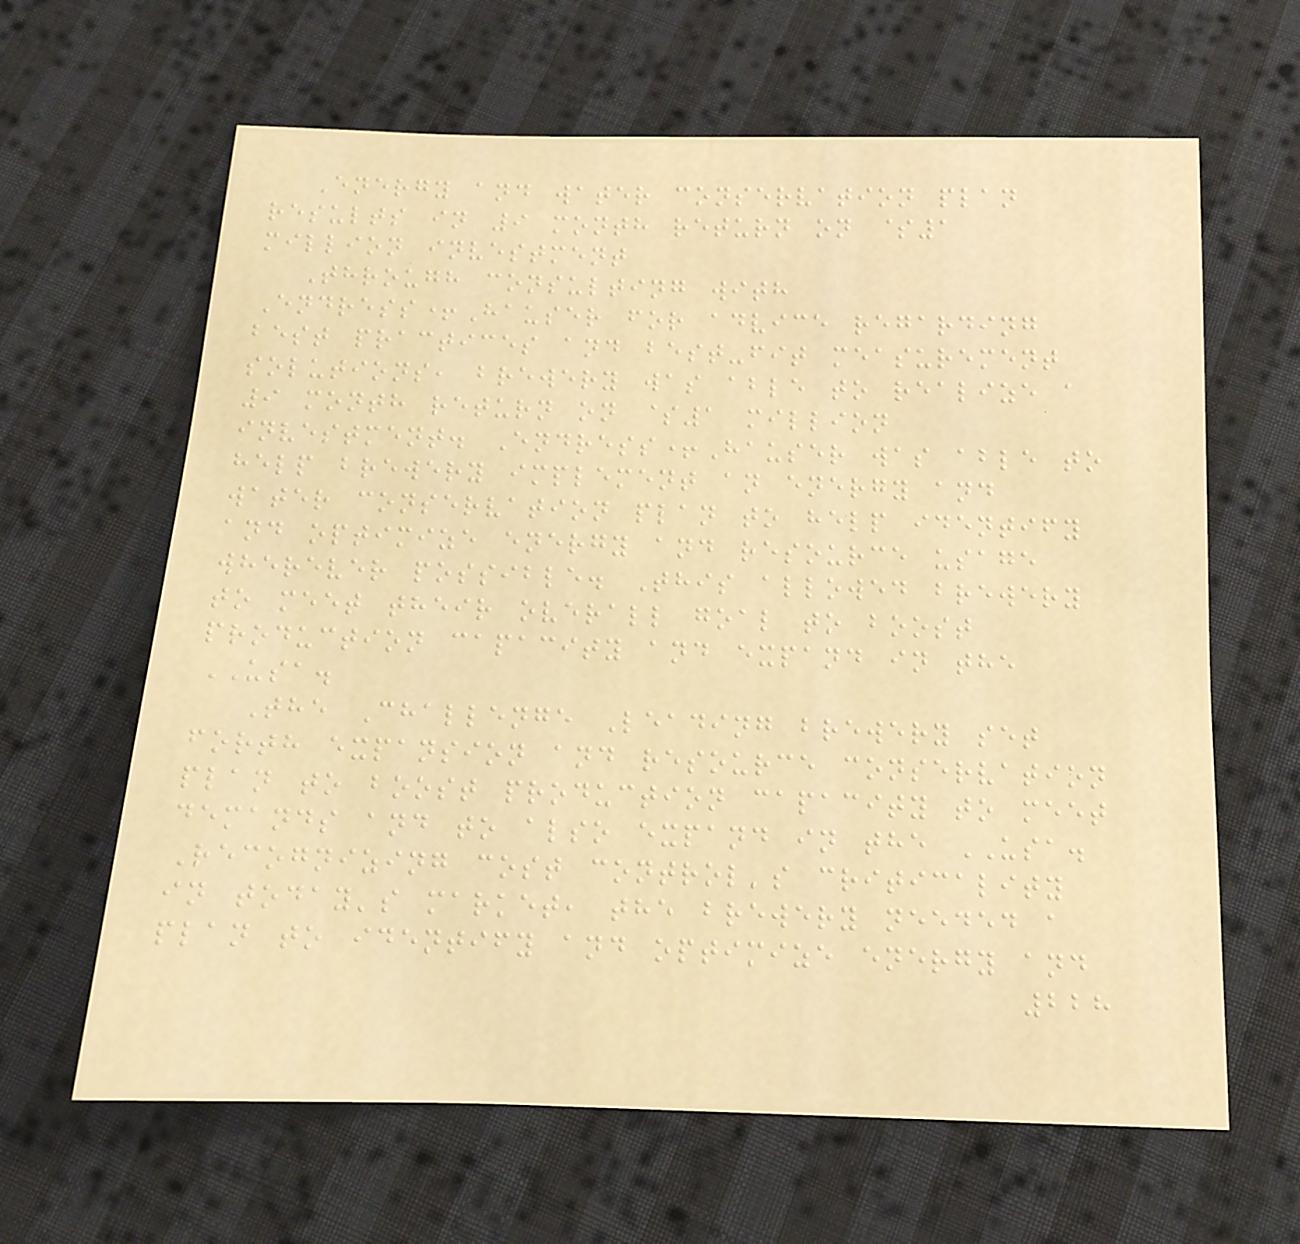Energy and water conservation plan
results in 9 month return on $1
million investment
Through consulting with
Endress+Hauser for advice regarding
best practices and best-fit measurement
solutions, brewery was able to realize a
9 month return on $1 million
investment. Endress+Hauser was able to
help brewery implement an energy and
water conservation plan to help identify
and optimize energy and resource usage
wherever possible. This allowed brewery
to meet their overall goal to boost
production capacity and expand in the
USA.
The Challenge Leading brewery set
forth expansion and resource conservation
plan to boost production capacity to meet
demands and to also expand in the USA.
Recognizing cost control's criticality
in today's market, the brewery needed a
plan to identify and optimize energy and
228
